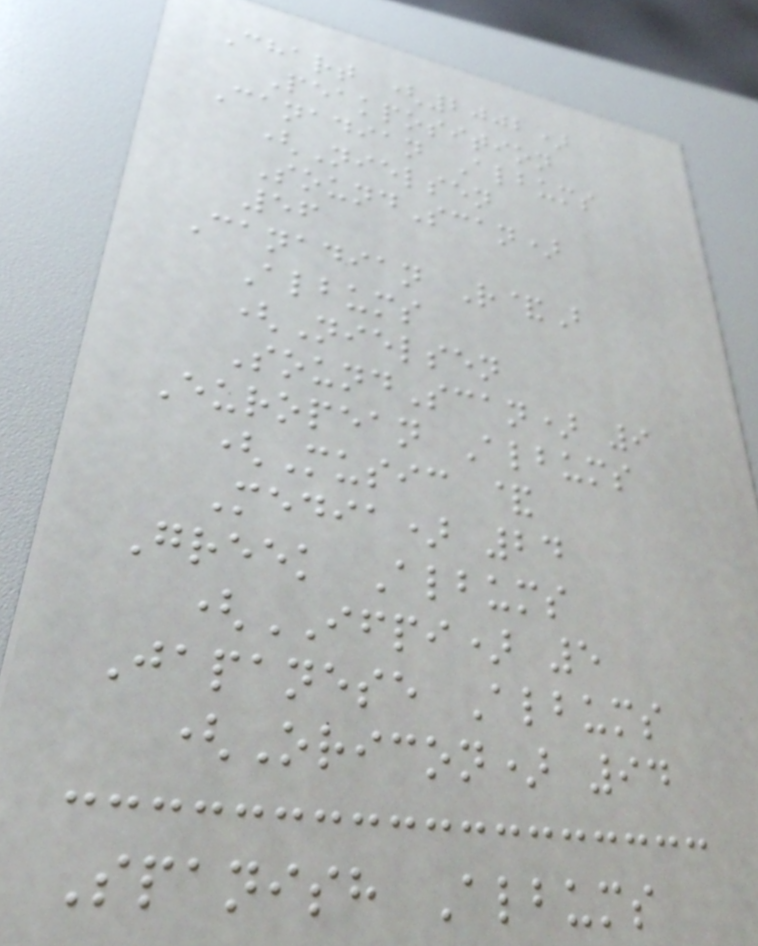Chart (2002)
Peakposition
Canadian Albums
(Nielsen
SoundScan)
56
Canadian R&B
Albums
(Nielsen
SoundScan) 9
European Albums
(Music &
Media) 24
Greek Albums
(IFPI) 5
Japanese Albums
(Oricon) 94
Spanish Albums
